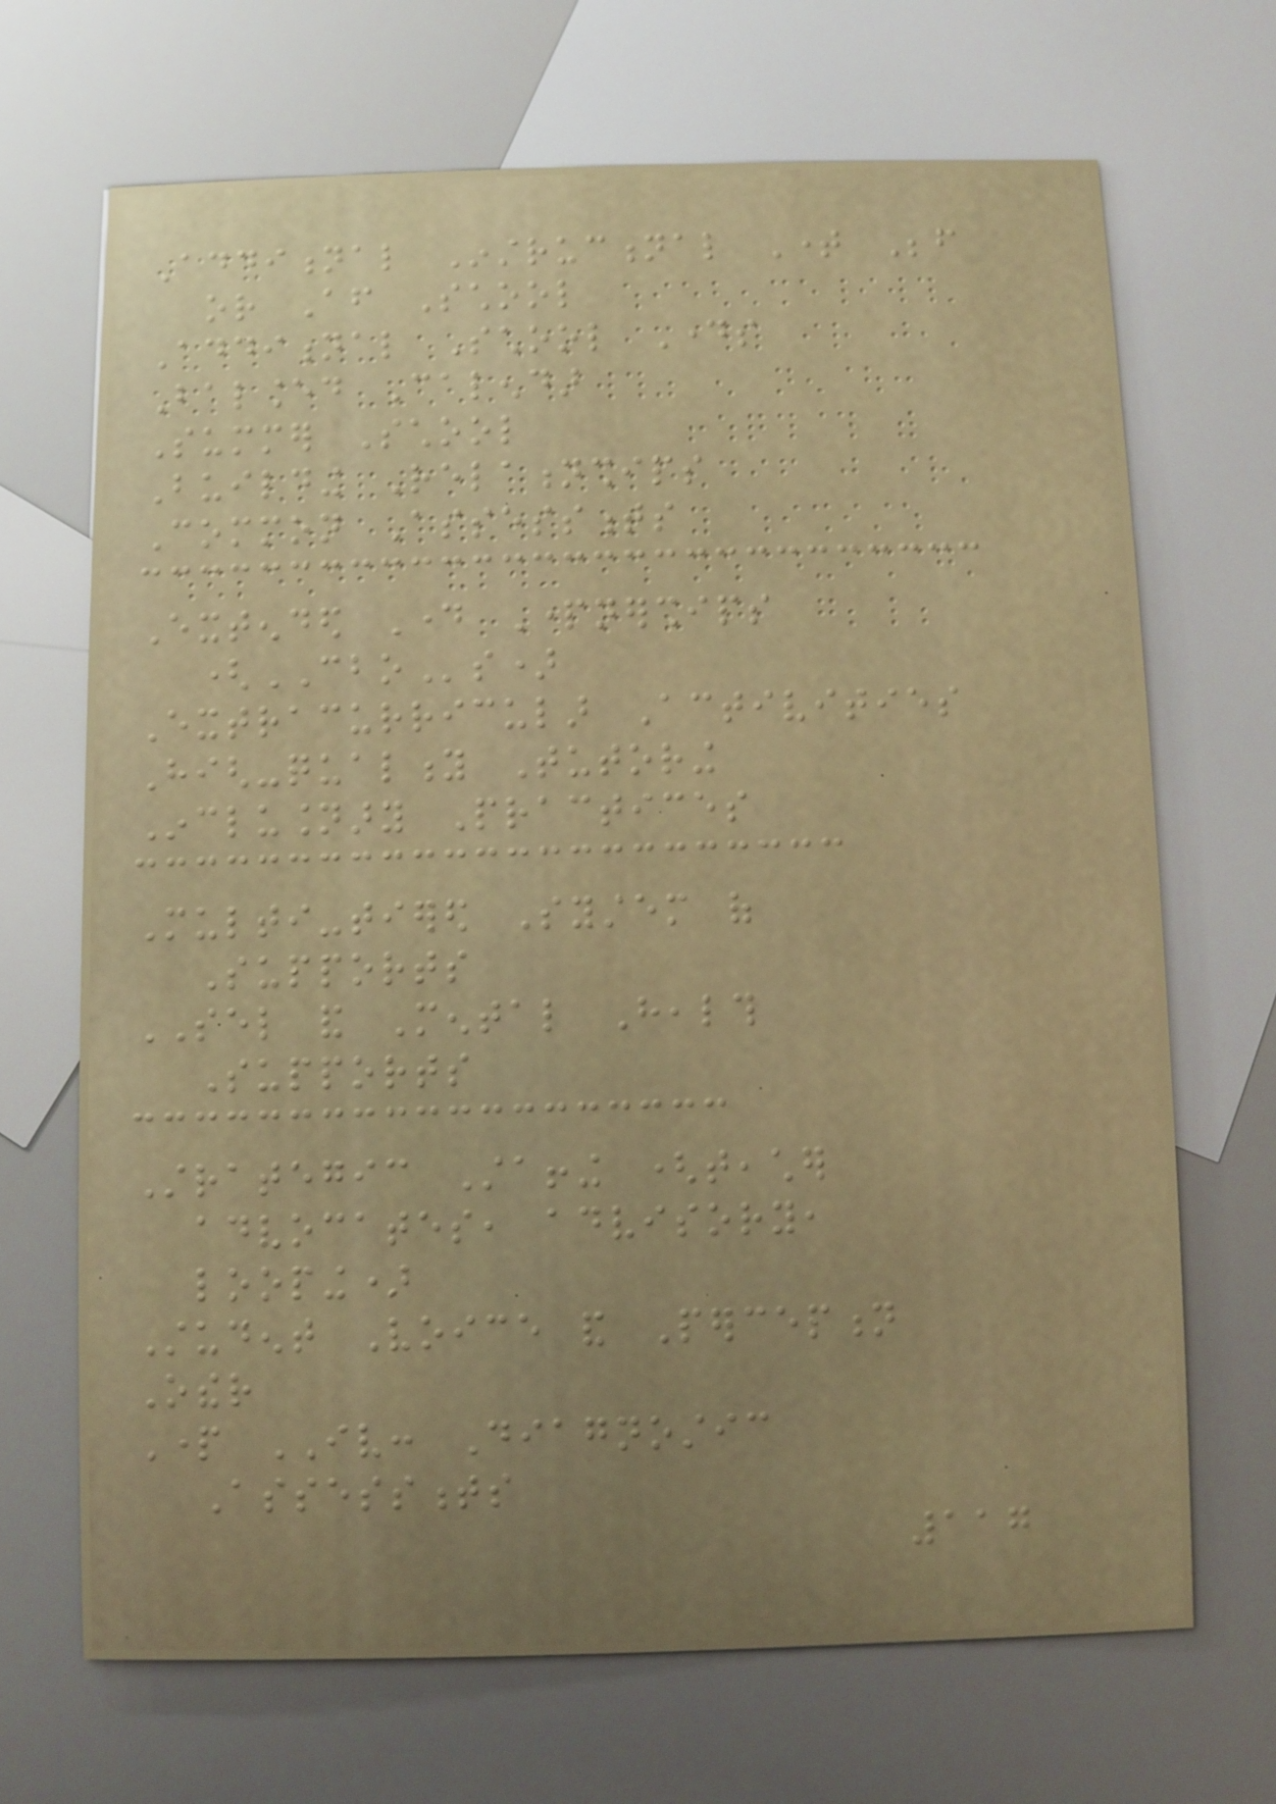Additional Instructional Time Before
or After School
Additional School Days
Balanced Calendar
Summer School
Building Relationships
Common Assessments
Extended Day Partnerships
(CBOs)
Extracurricular Activities
High-quality Tutoring
Inclusionary Practices
Multi-tiered System of
Supports
SEL and Mental Health
Supports
Strategic Staffing (teacher
advocates, advisory,
looping)
Student Voice and Perception
Other
Part IV: Diagnostic
Assessments
117
